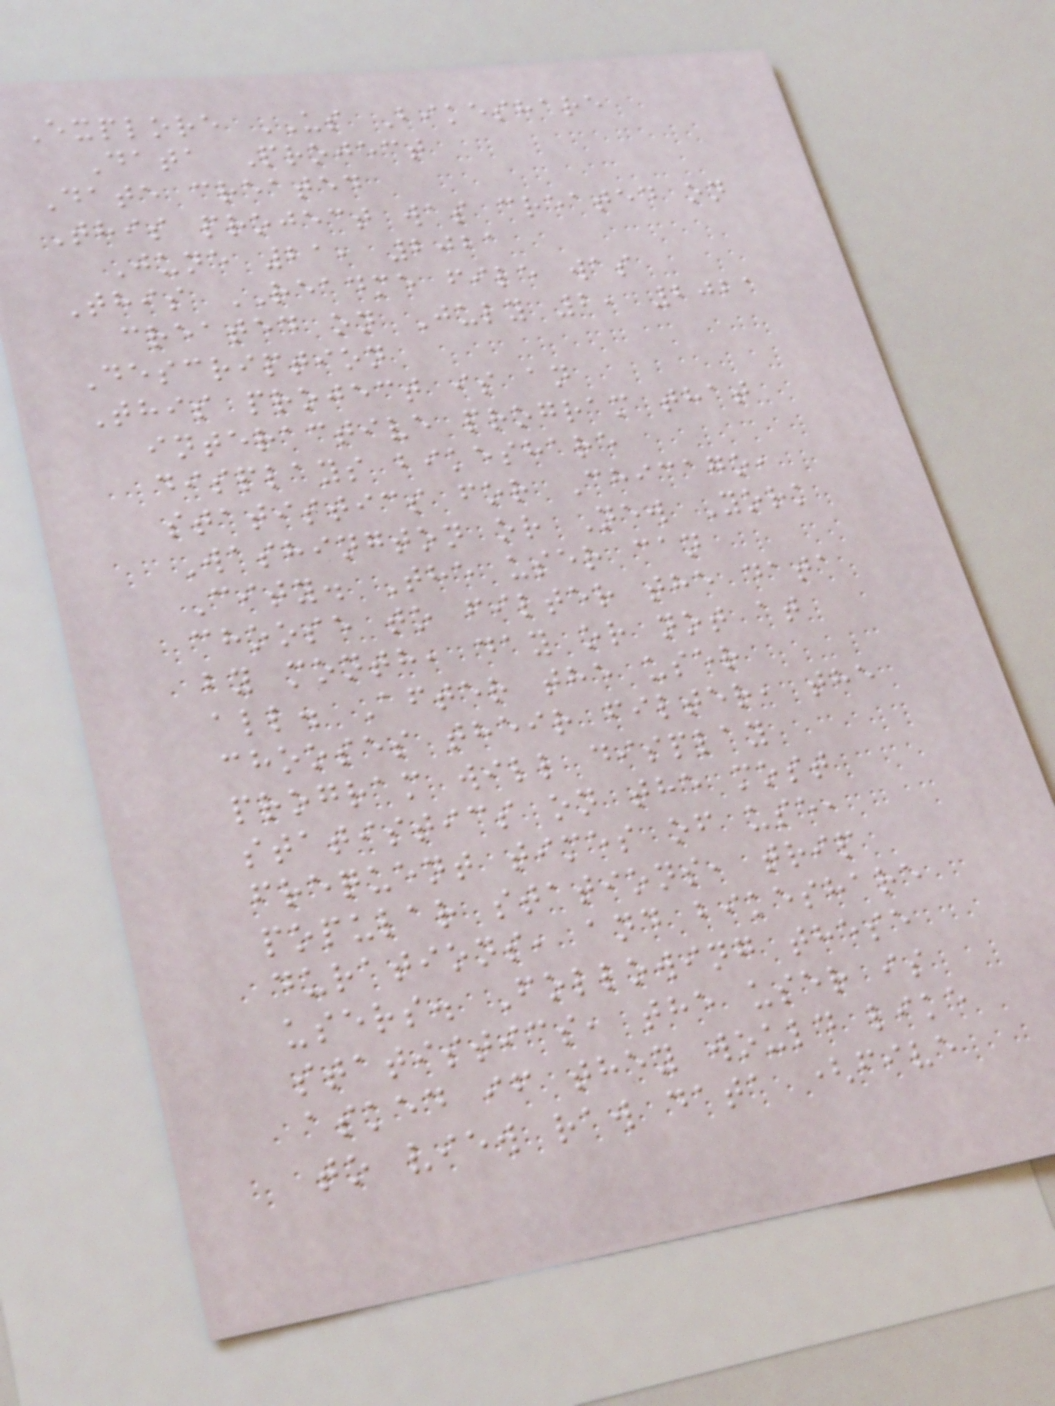Explore US Bikeshare
Data Project
Date created
This project was created on
June 21, 2021
This README file was
created on July 2, 2021
Description
This project is an
interactive program that
displays bikeshare
statistics for Chicago,
Washington or New York
City. The user can
choose to filter the data
by month, day or not at
all. After the user
chooses their filter, the
program will display
statistics on the most
frequent times of use,
popular stations, trip
durations, and bikeshare
users. Following these
statistics, the user is
asked if they would like
to view raw data (five
